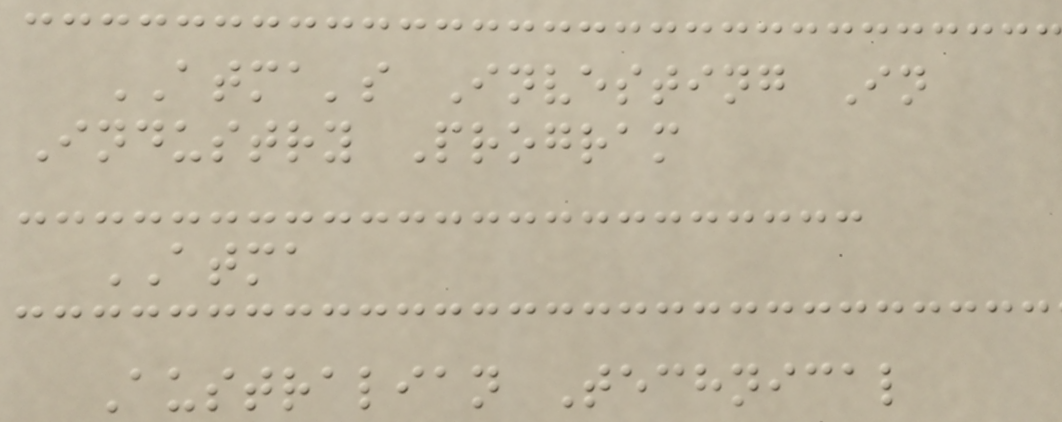ATMA's Investing In
Industry Program
ATMA
Australian Technical
